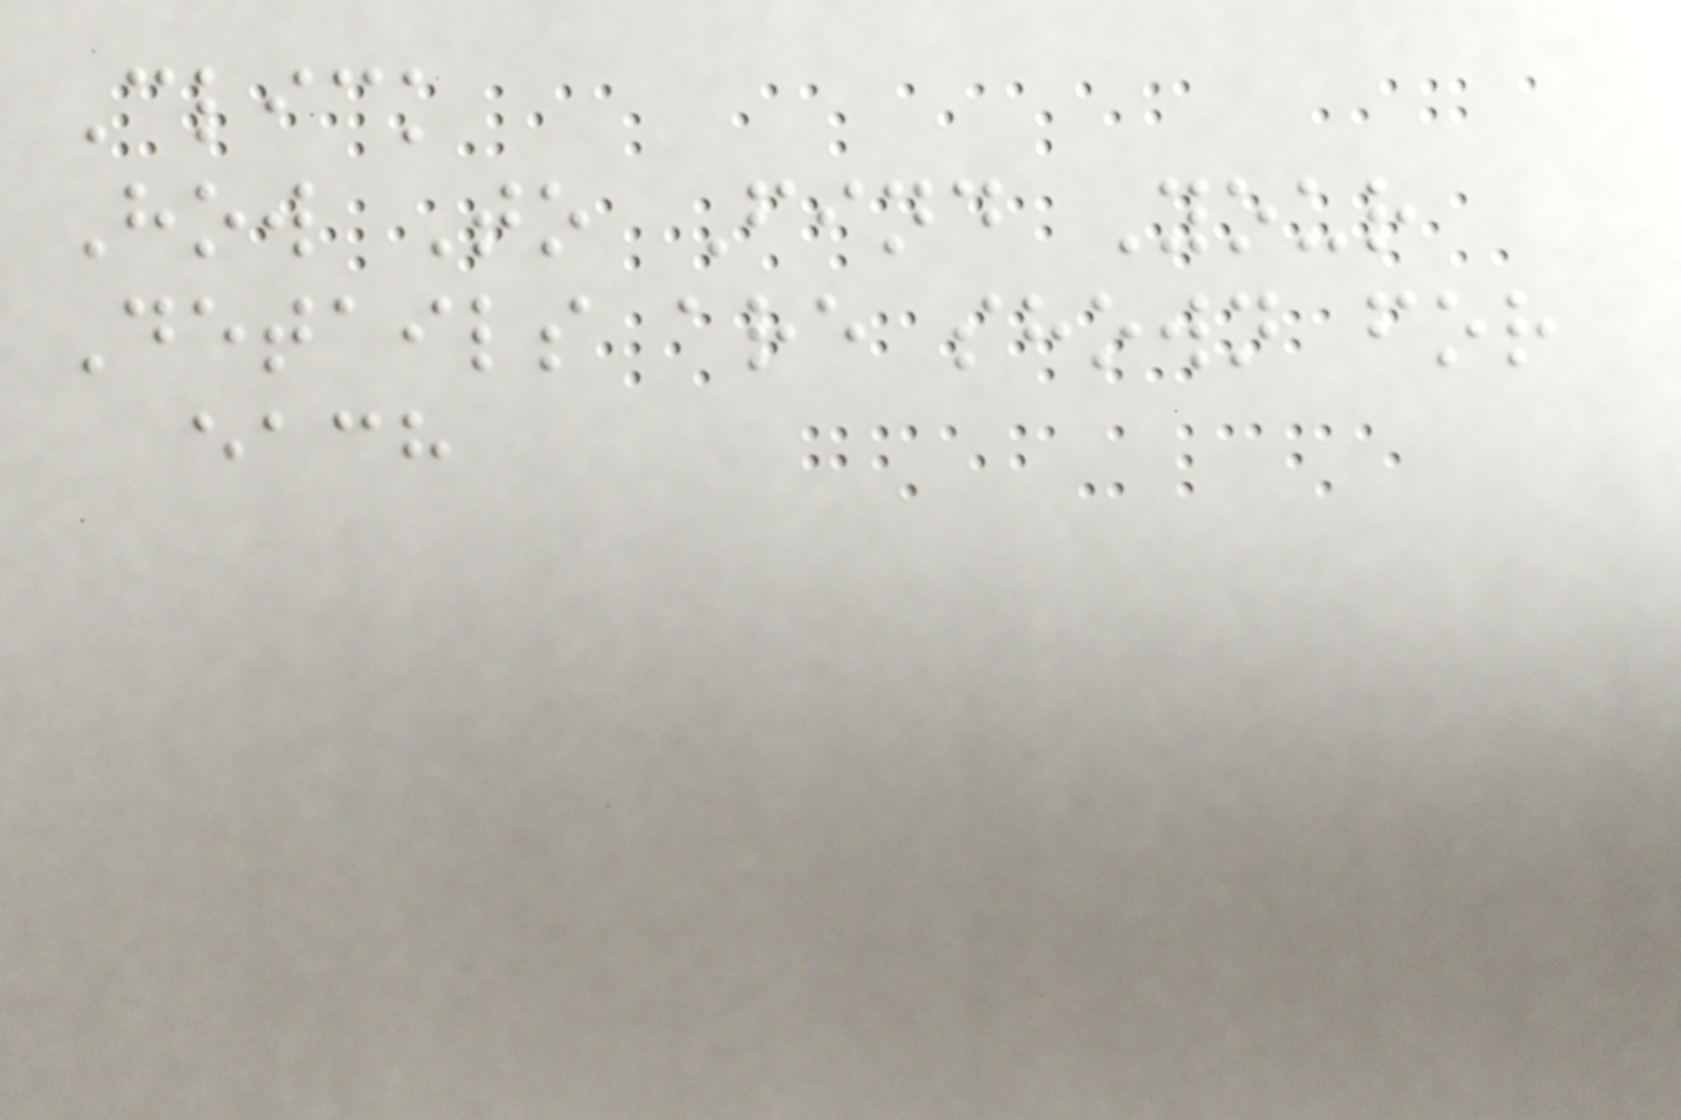Click
How To Find Your
Details are shown for
each
